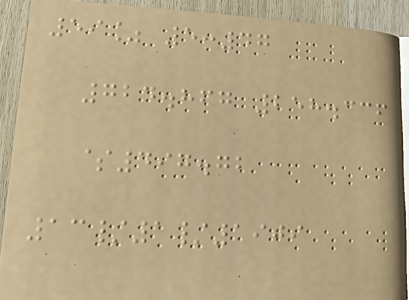59% 5:47
724.867 258.336
$497.72
13/1/1909
